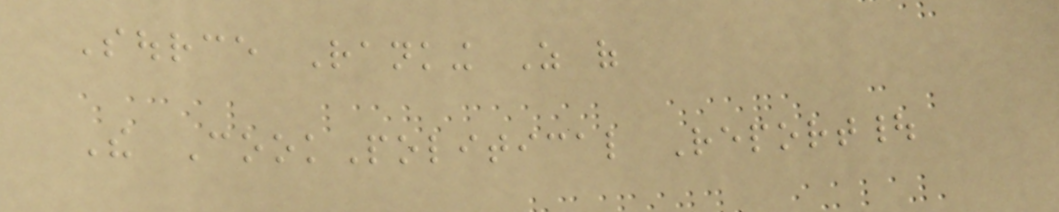Source Ranking As of
The CookPolitical Report|
